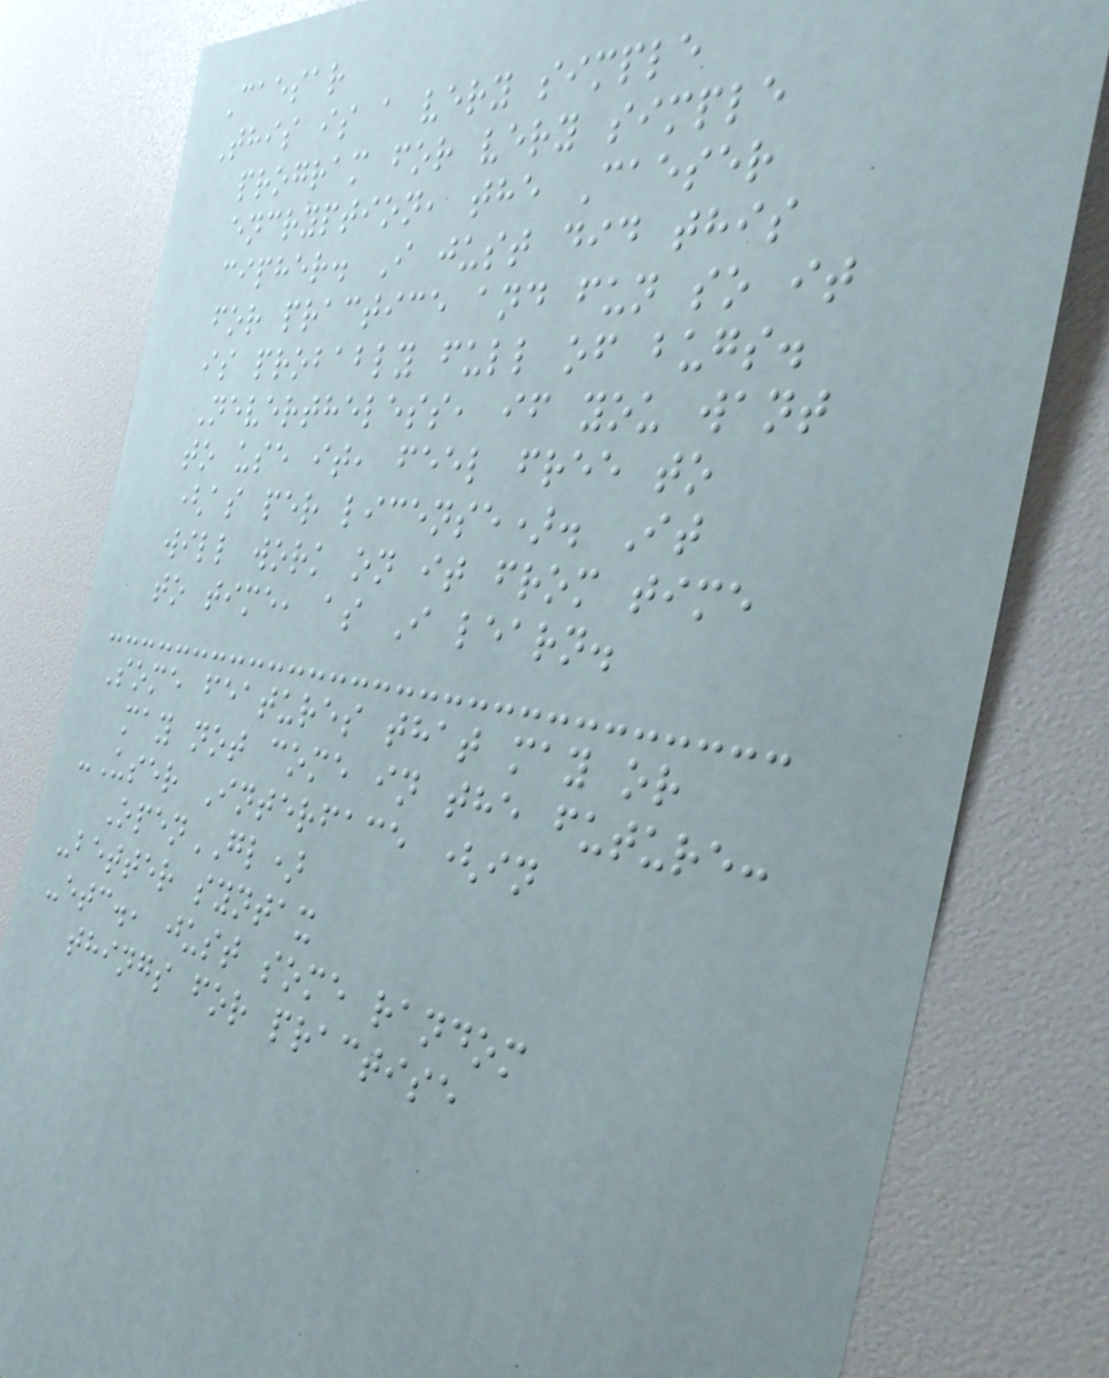Caesar
This is a very simple
program for very simple
encryption, the Caeser
cipher. I just did this
for practice and fun so it
is probably full of bugs.
Nevertheless, if you want
to use it, feel free to
(as per license). It
will work on it from time
to time, as I learn.
Some features that may or
may not come in the future:
-User Interface (in
OpenGL)
-better syntax
-etc., just some random
things for practise
